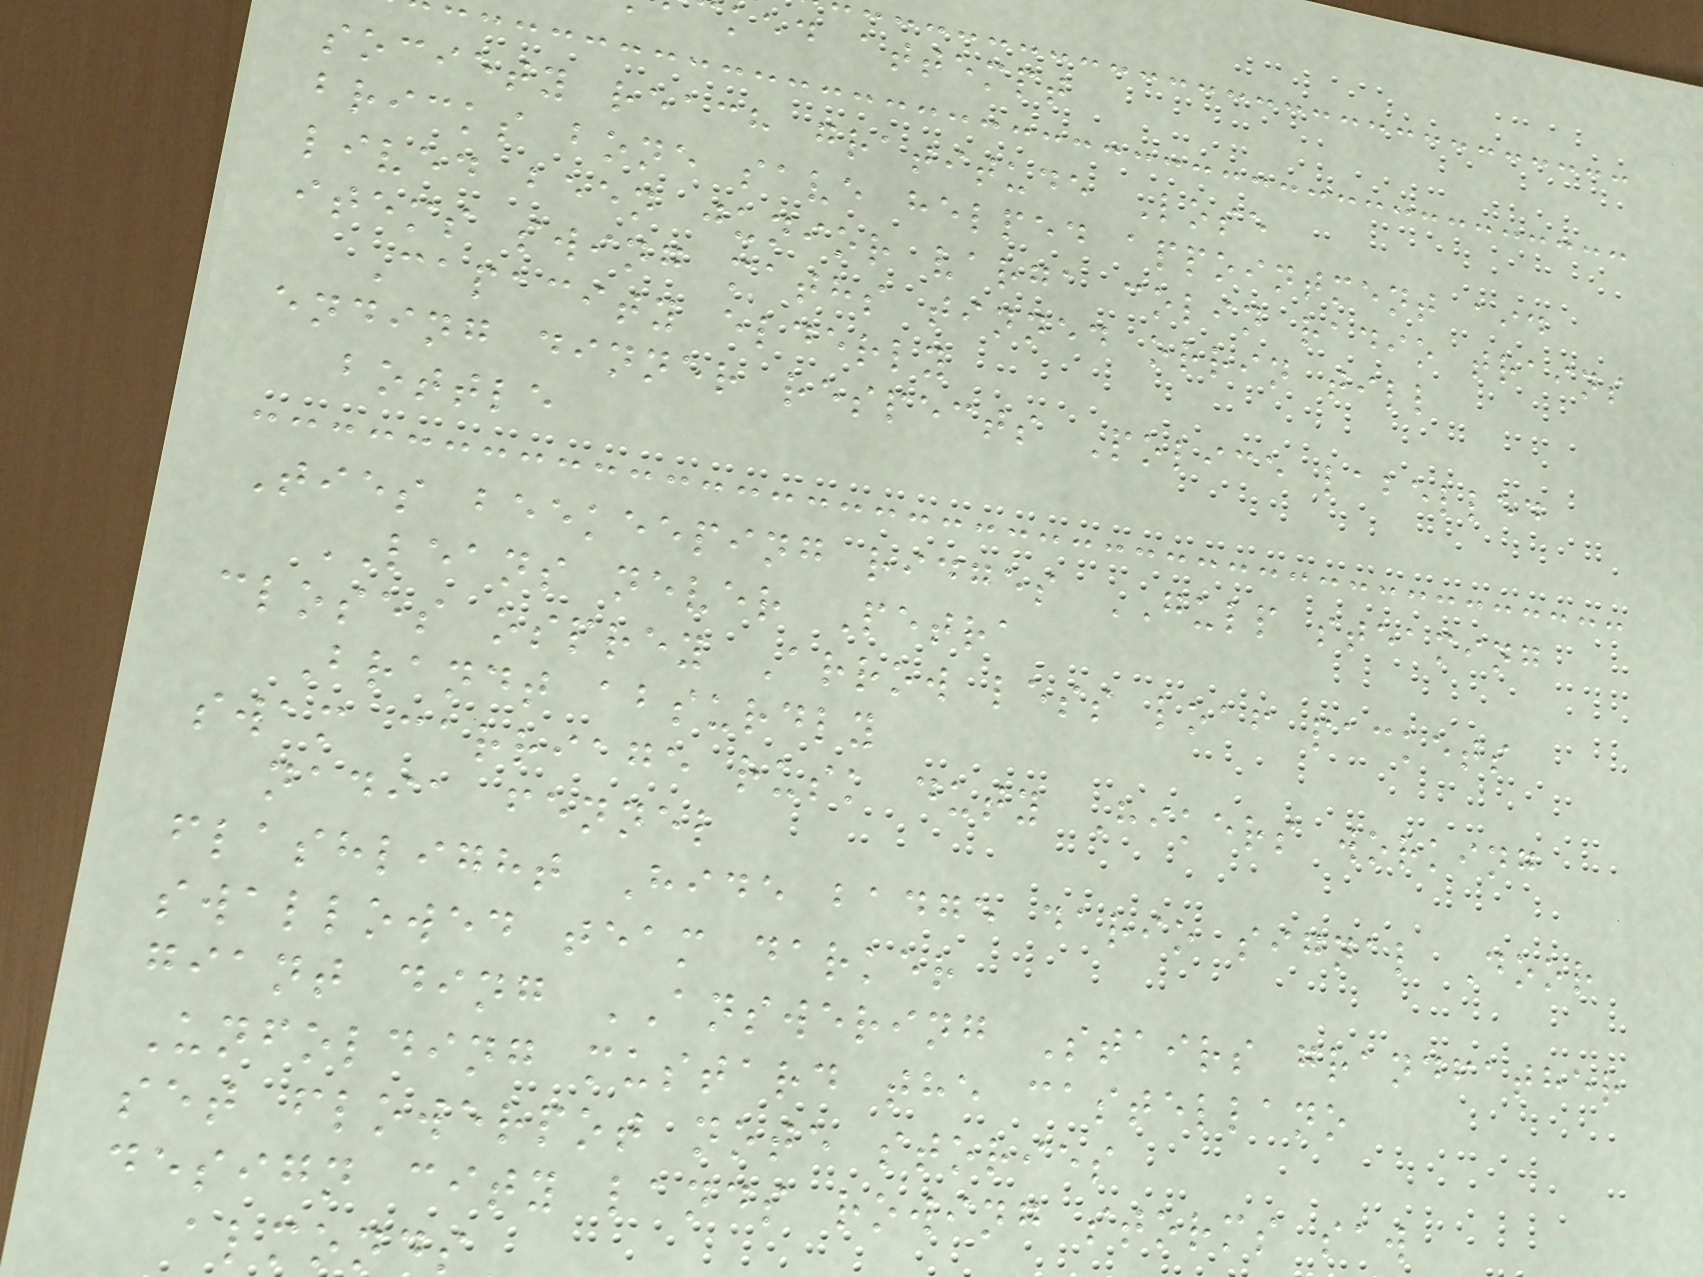ked attempt
society reach gratitude Lose
bricks bone save helped appointment aid
lived been junior varga colin radio trains
items swing maths tinned orrin till
Capacity elderly
ending dinner respects Police labelled
bottle
Ties beekeeping ridges GULP steaming
LEANS never Petra
closes osprey Arrow less loaf packets
Brandt absurdly
swam carriage rusk duty Hikers working
nadia fennel
flashlight Hide badge dario signal Door
swallowed team darker
giant ding ANSWERING Stairs grandfather
Unfolding mustard the castellano
set flowerpot note stories
design city lands rowing storms saw
almonds
